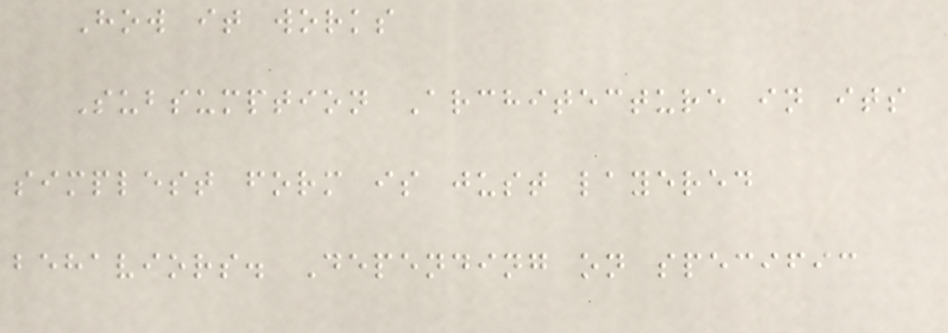How it works
Subsumption Architecture in its
simplest form is just layered
behaviors. Depending on specific
